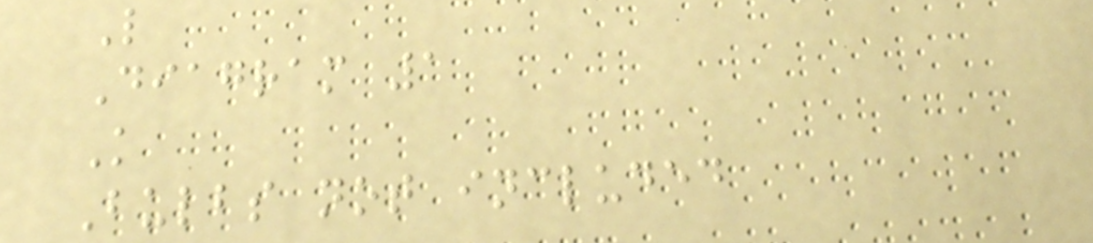L
Diagram 1
K
Bulbs not included
